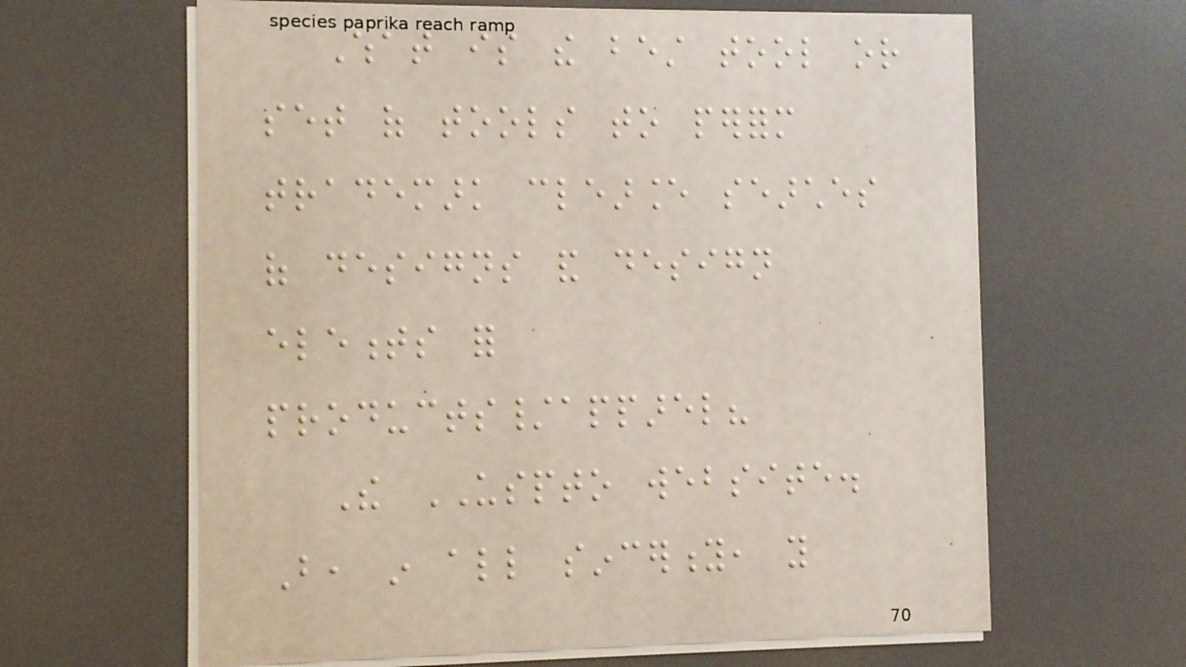What is the best tool or
set of tools to perform
trademark clearance searches
of designs and design
elements for
products/apparel?
The USPTO website.
But, in all sincerity, you
